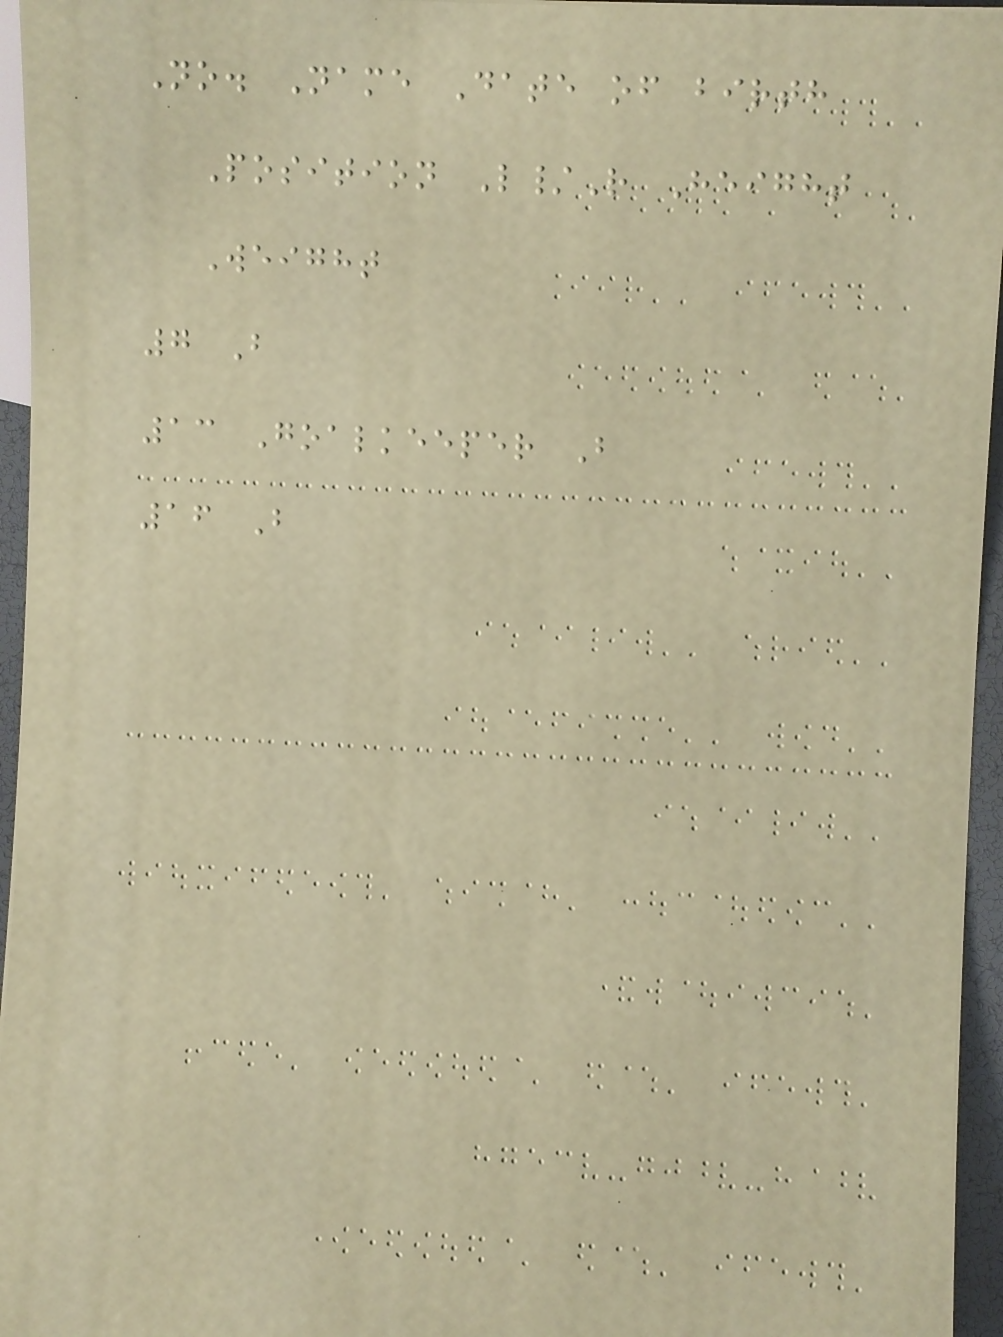No. Name Date of birth
Position L/R Height
Weight
7 B
13 Goalkeeper B
16 B
